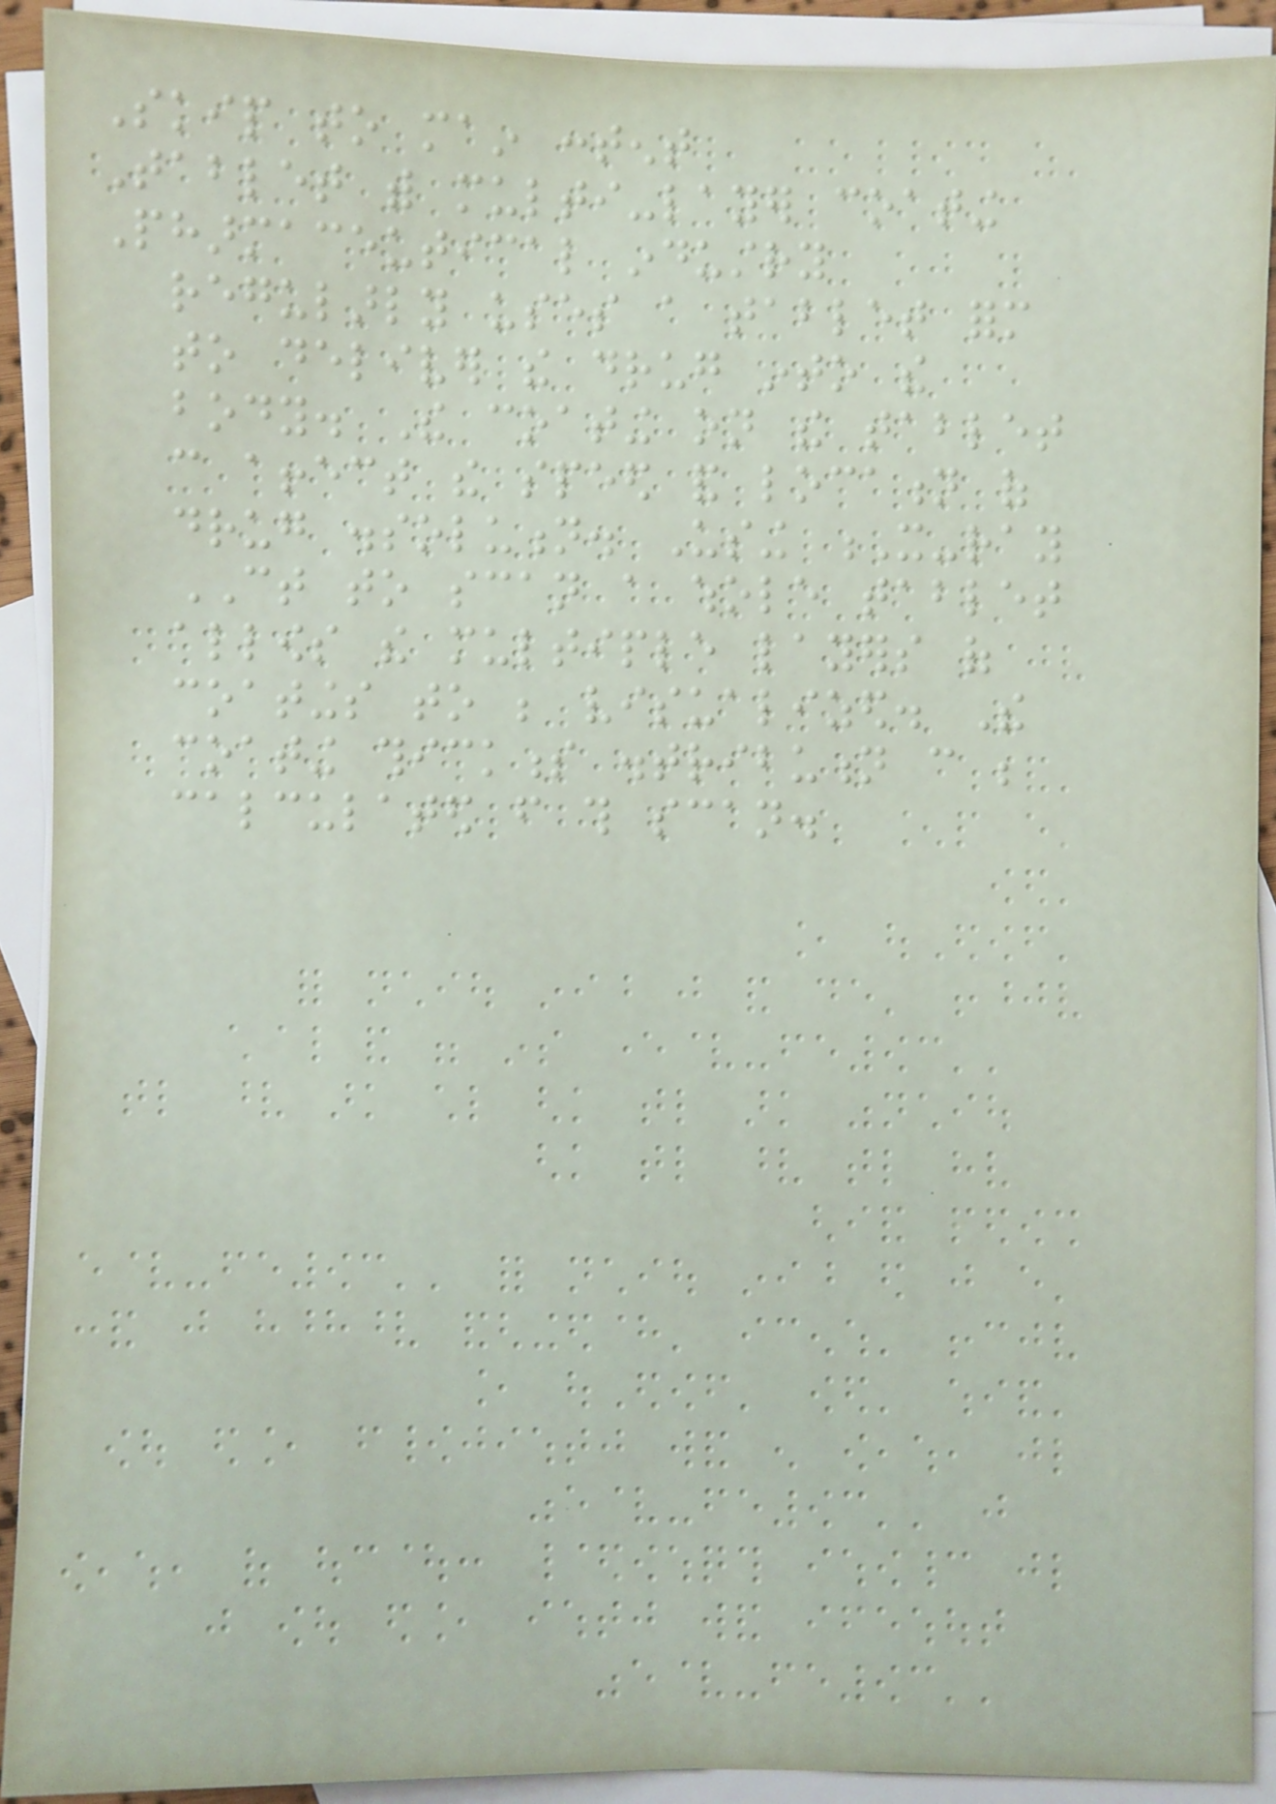Skip to main content
Tablet with multi-layer coating
Pharmaceutical industry
regularly uses a tablet form
to deliver the drug into the
body. The coating on the tablet
can affect the speed and location of
drug dissolution. Using X-ray
CT to scan a whole tablet
allows the multiple layers of
coatings to be visualized. The
coating thickness distribution can be
calculated from this scan.
